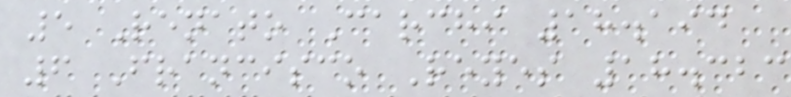5 Renato Carchi 18.194
6 Francisco Reyes 18.323
